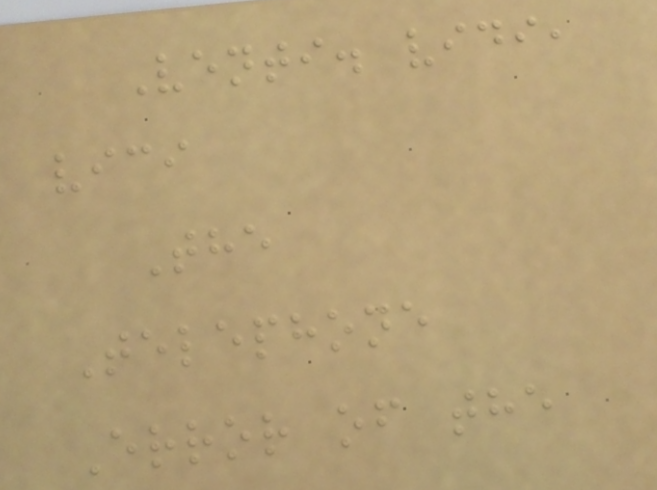Venti. vidi,
vici
The
Telephone
Error of the
